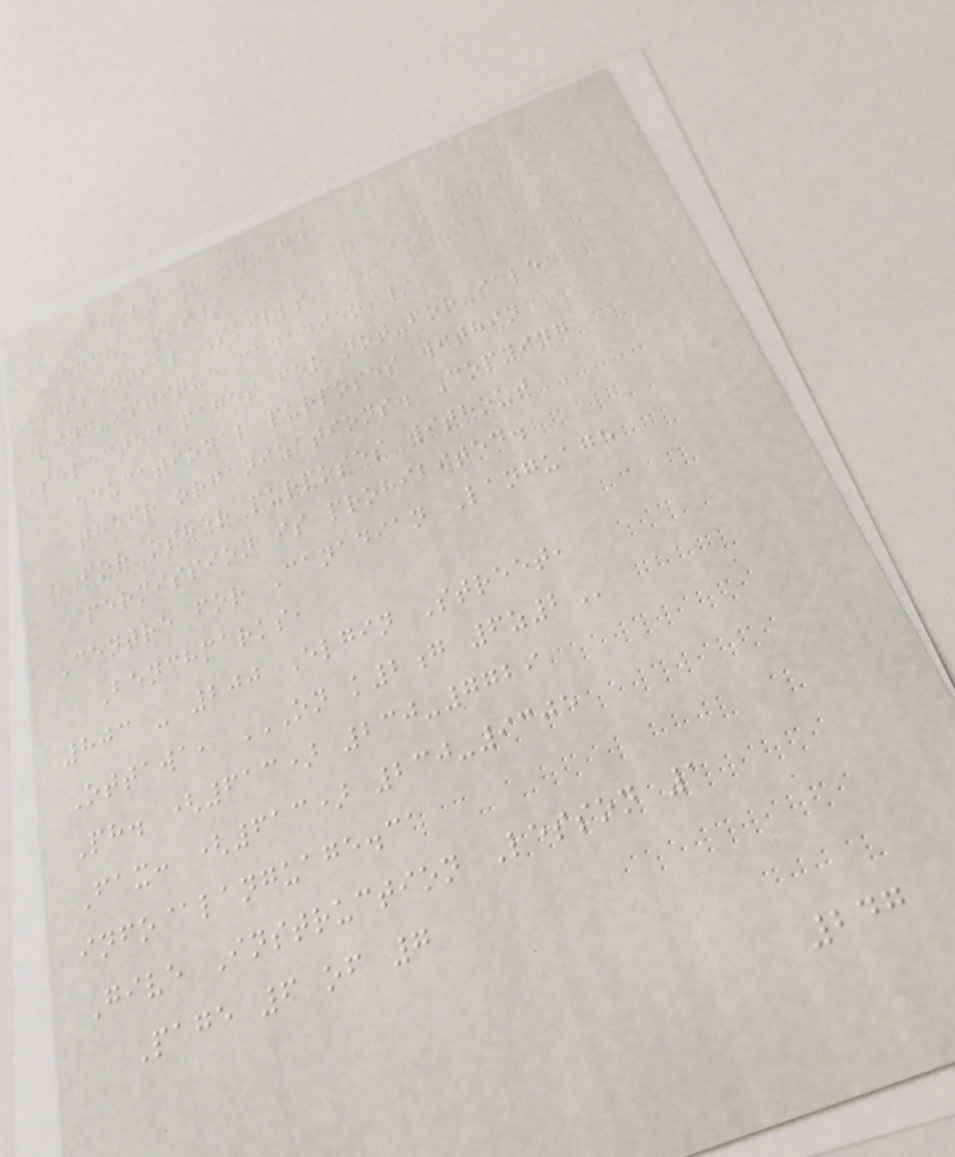Canadian Language
Benchmarks/
Essential Skills
linguistique canadiens/
selected pages for not-for-sale
educational purposes within
their organizations. Copying
for other purposes without
permission is prohibited.
Centre for Canadian Language
Benchmarks,
803 - 200 Elgin Street,
Ottawa, ON K2G 6Z2
Ph. (613) 230-7729
Fax: (613) 230-9305
info@language.ca
Give Instruction Lesson 1
Page 6 of 7
247
